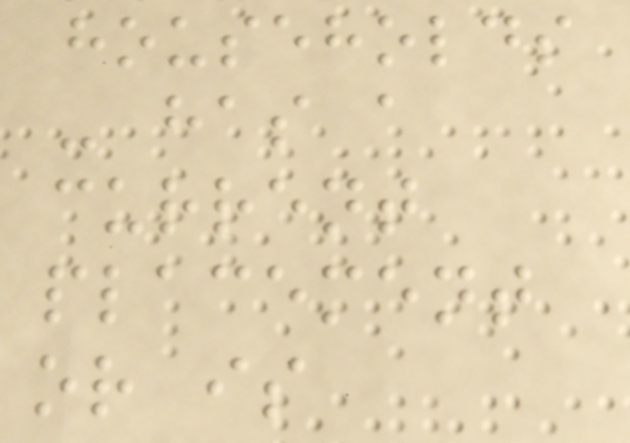households
- has a
current
placement
or is
